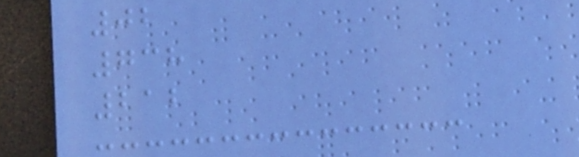02
738
212
